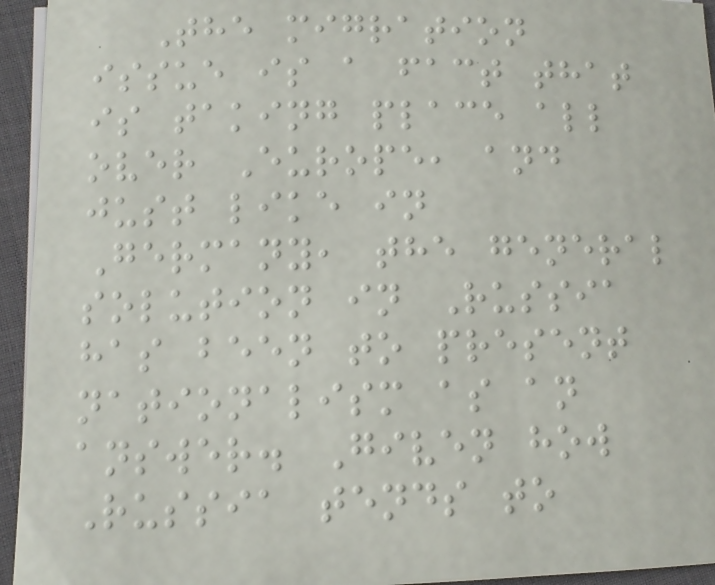The migration
issue is a fact that
is taking place all
over Europe, and
just like in
Germany, the general
solution in Russia
has been to present
nationalism as an
answer. Given how
Russia tends to
